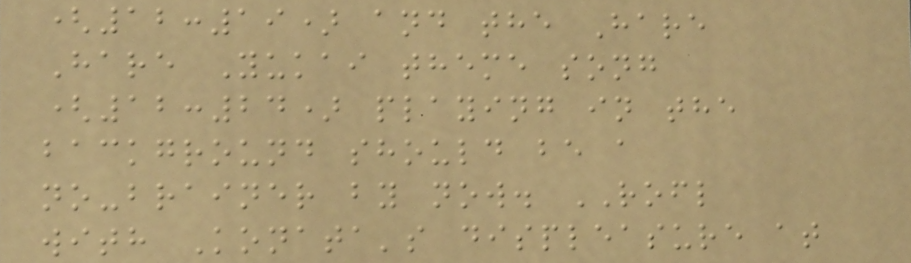(12:19) and the Hare
Hare Yukai theme song
(12:24) playing in the
background should be a
no-brainer by now. ROFL
with Konata's displeasure at
